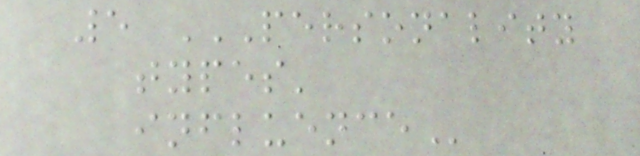5 PERSONALITY
TYPES'
INFLUENCE
